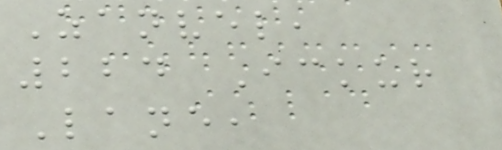Zanvel,
224 Ickur
Lane,
